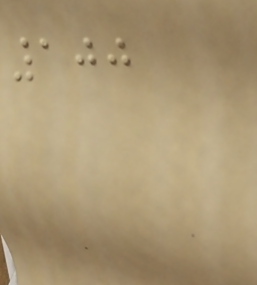100
